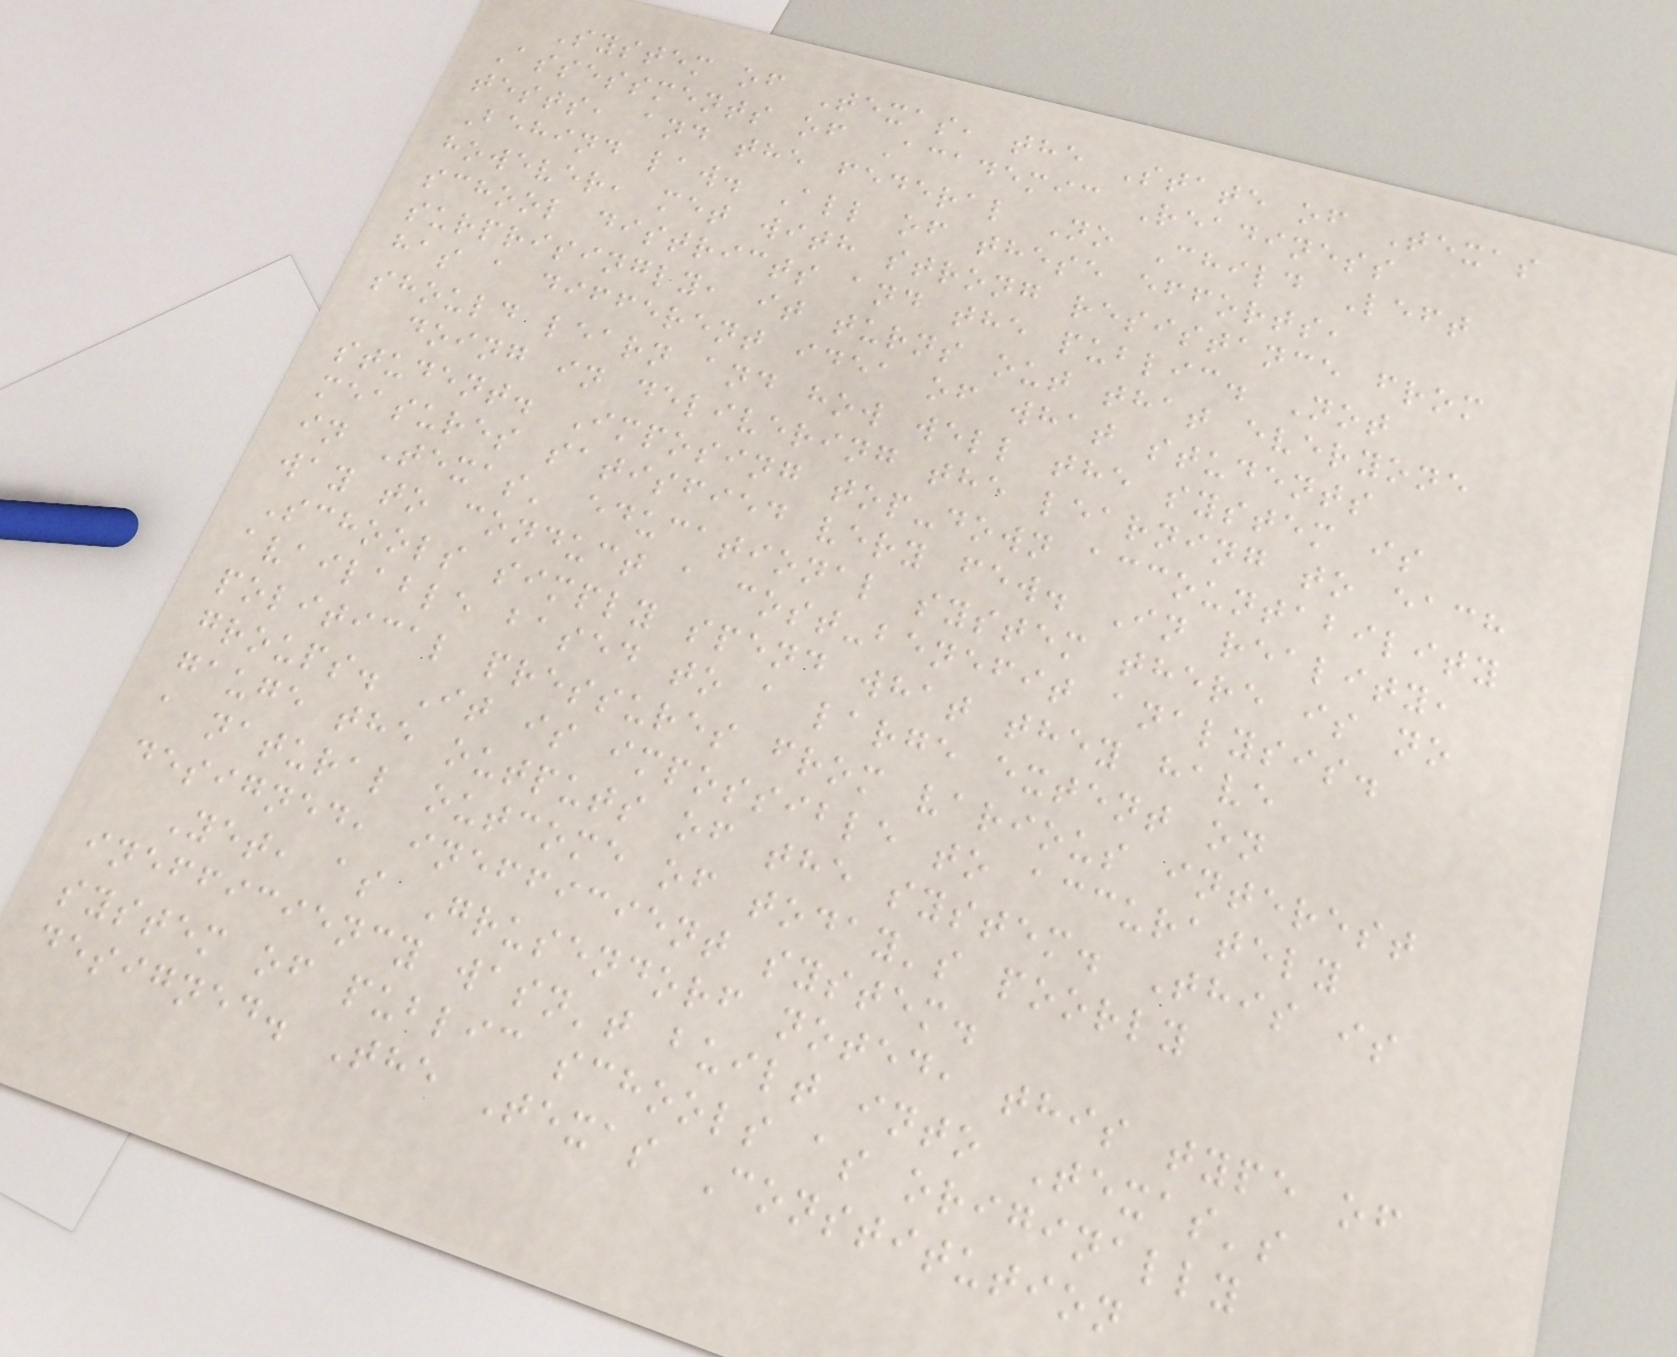System of Texas, the State of Texas
Assessments of Academic Readiness
tests, and the federal No Child Left
Behind law. All of these efforts,
however, met with strong resistance from
school districts and the public. Not
surprisingly, it turns out that everyone
has a different idea of what students
should learn and how well the system is
doing in delivering the learning to each
student. Imposing top-down accountability
measures satisfied very few. In reality,
in Texas' educational system there is no
way to conduct a cost-benefit analysis.
Schools simply spend what they have
available based to a large extent on
political pressures from various interest
groups. It is impossible to accurately
gauge the outputs of the system. This is
a natural outcome of today's poorly
designed, inefficient system.
Yet, as Grusendorf noted, this type of
inefficiency wasn't built into Texas's
system of public schools as originally
designed. The Texas Constitution
